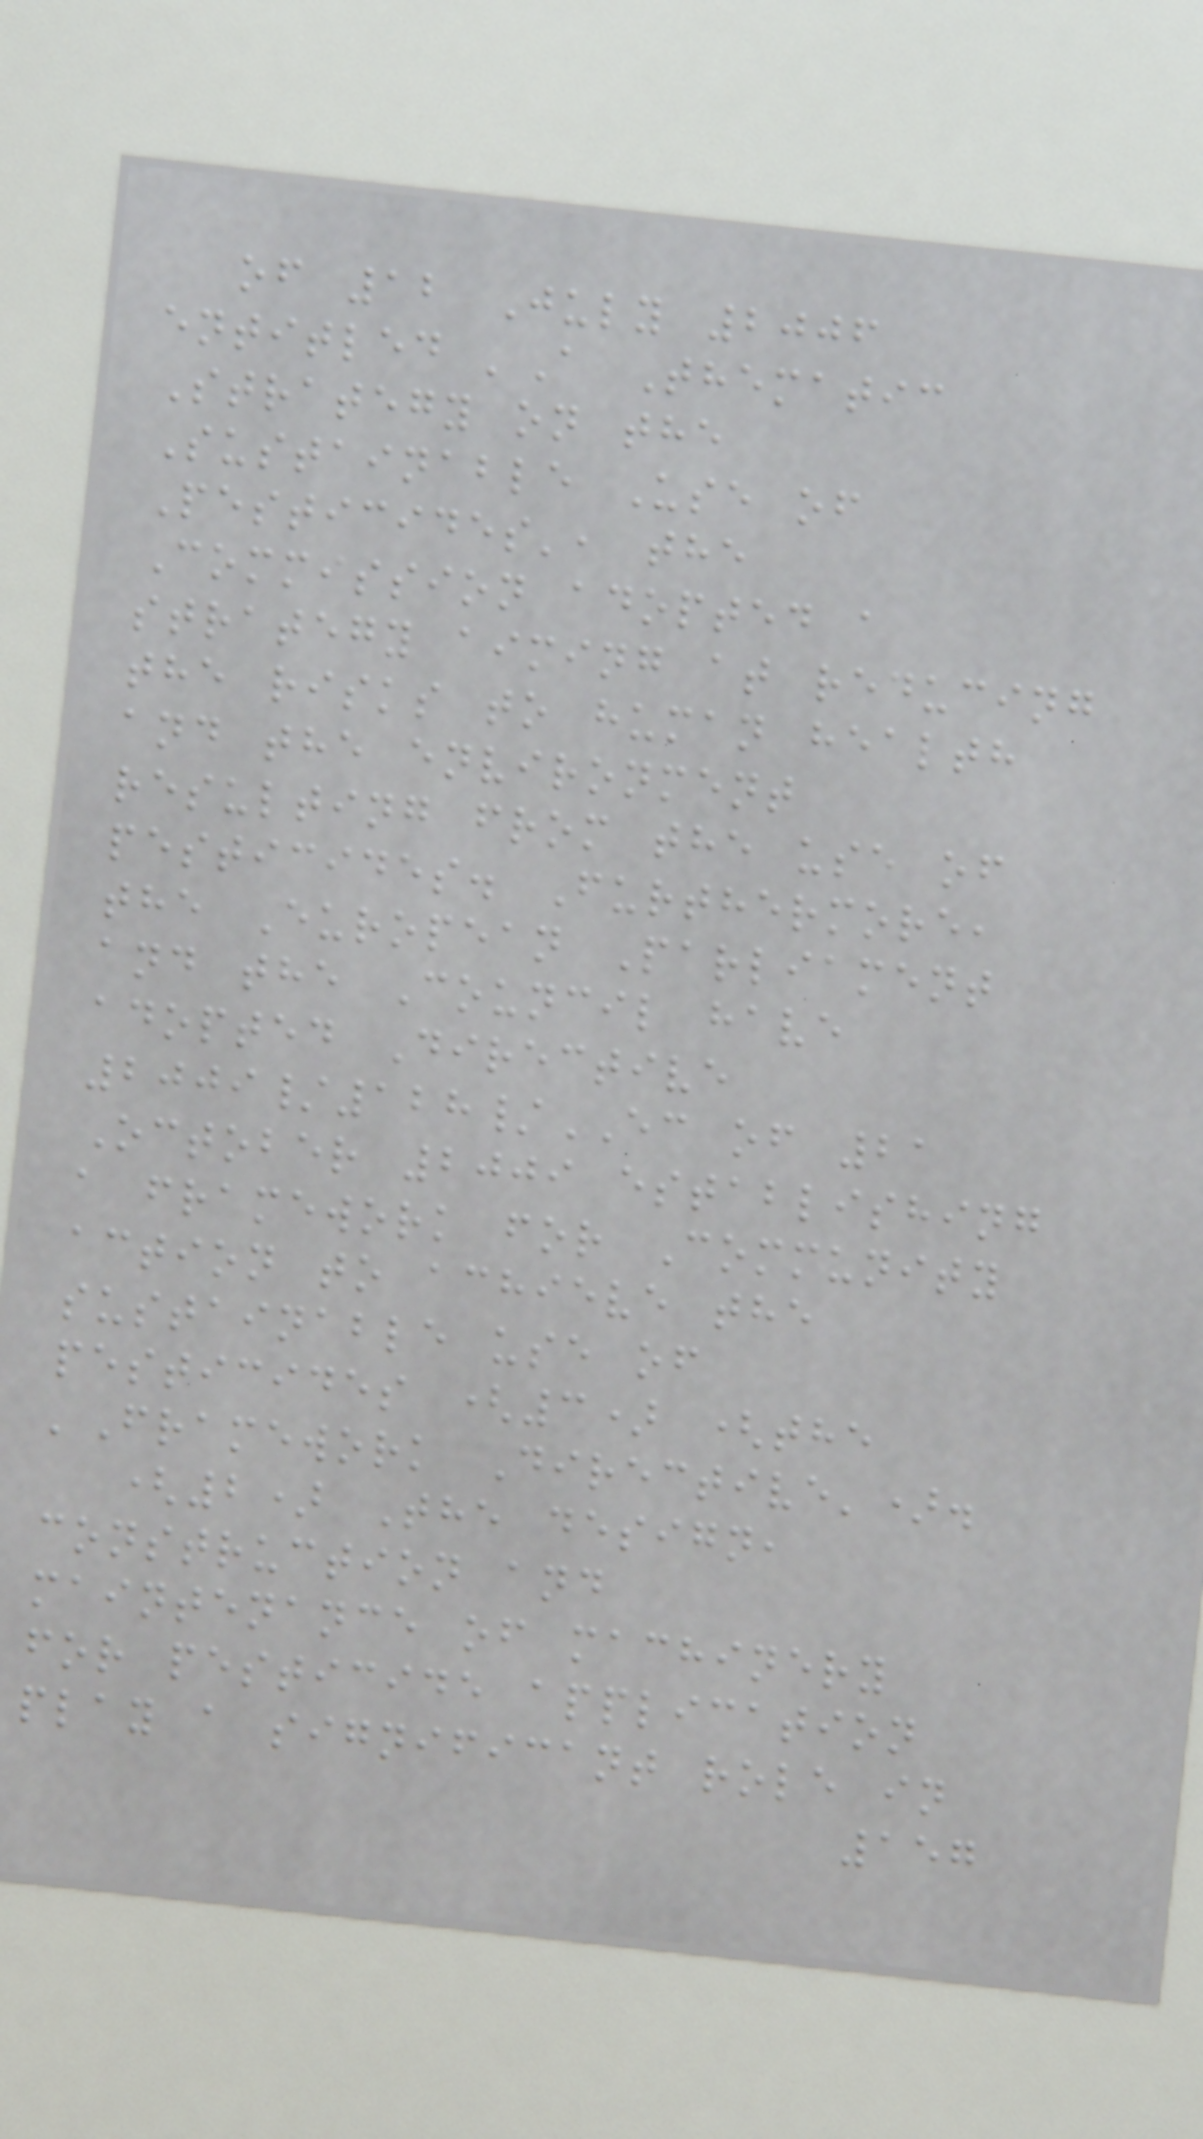of 12 July 2006
entitled 'A Thematic
Strategy on the
Sustainable Use of
Pesticides', the
Commission adopted a
strategy aiming at reducing
the risks to human health
and the environment
resulting from the use of
pesticides. Furthermore,
the European Parliament
and the Council have
adopted Directive
2009/128/EC of 21
October 2009 establishing
a framework for Community
action to achieve the
sustainable use of
pesticides (3) (the
'Framework Directive').
(2) The design,
construction and
maintenance of machinery
for pesticide application
play a significant role in
157
